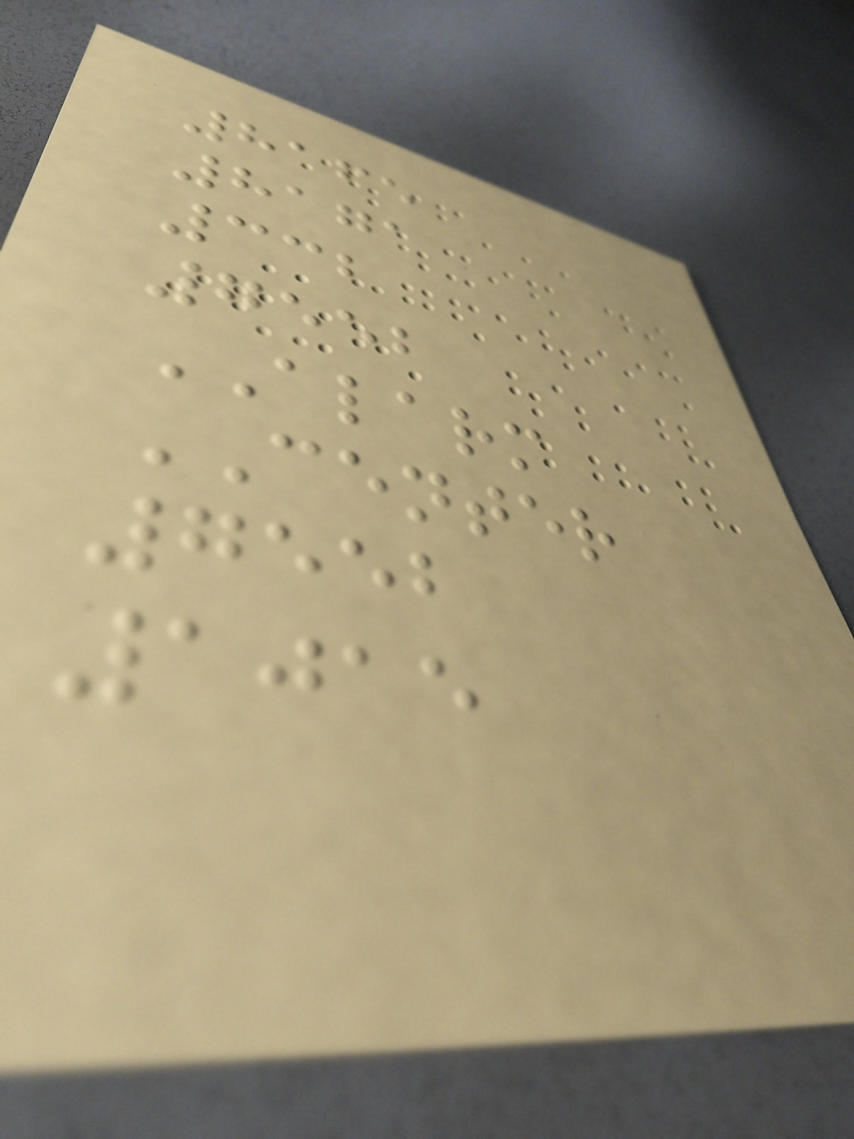8165
8171
332
7552
ALARM
CENTER
7552
1015
